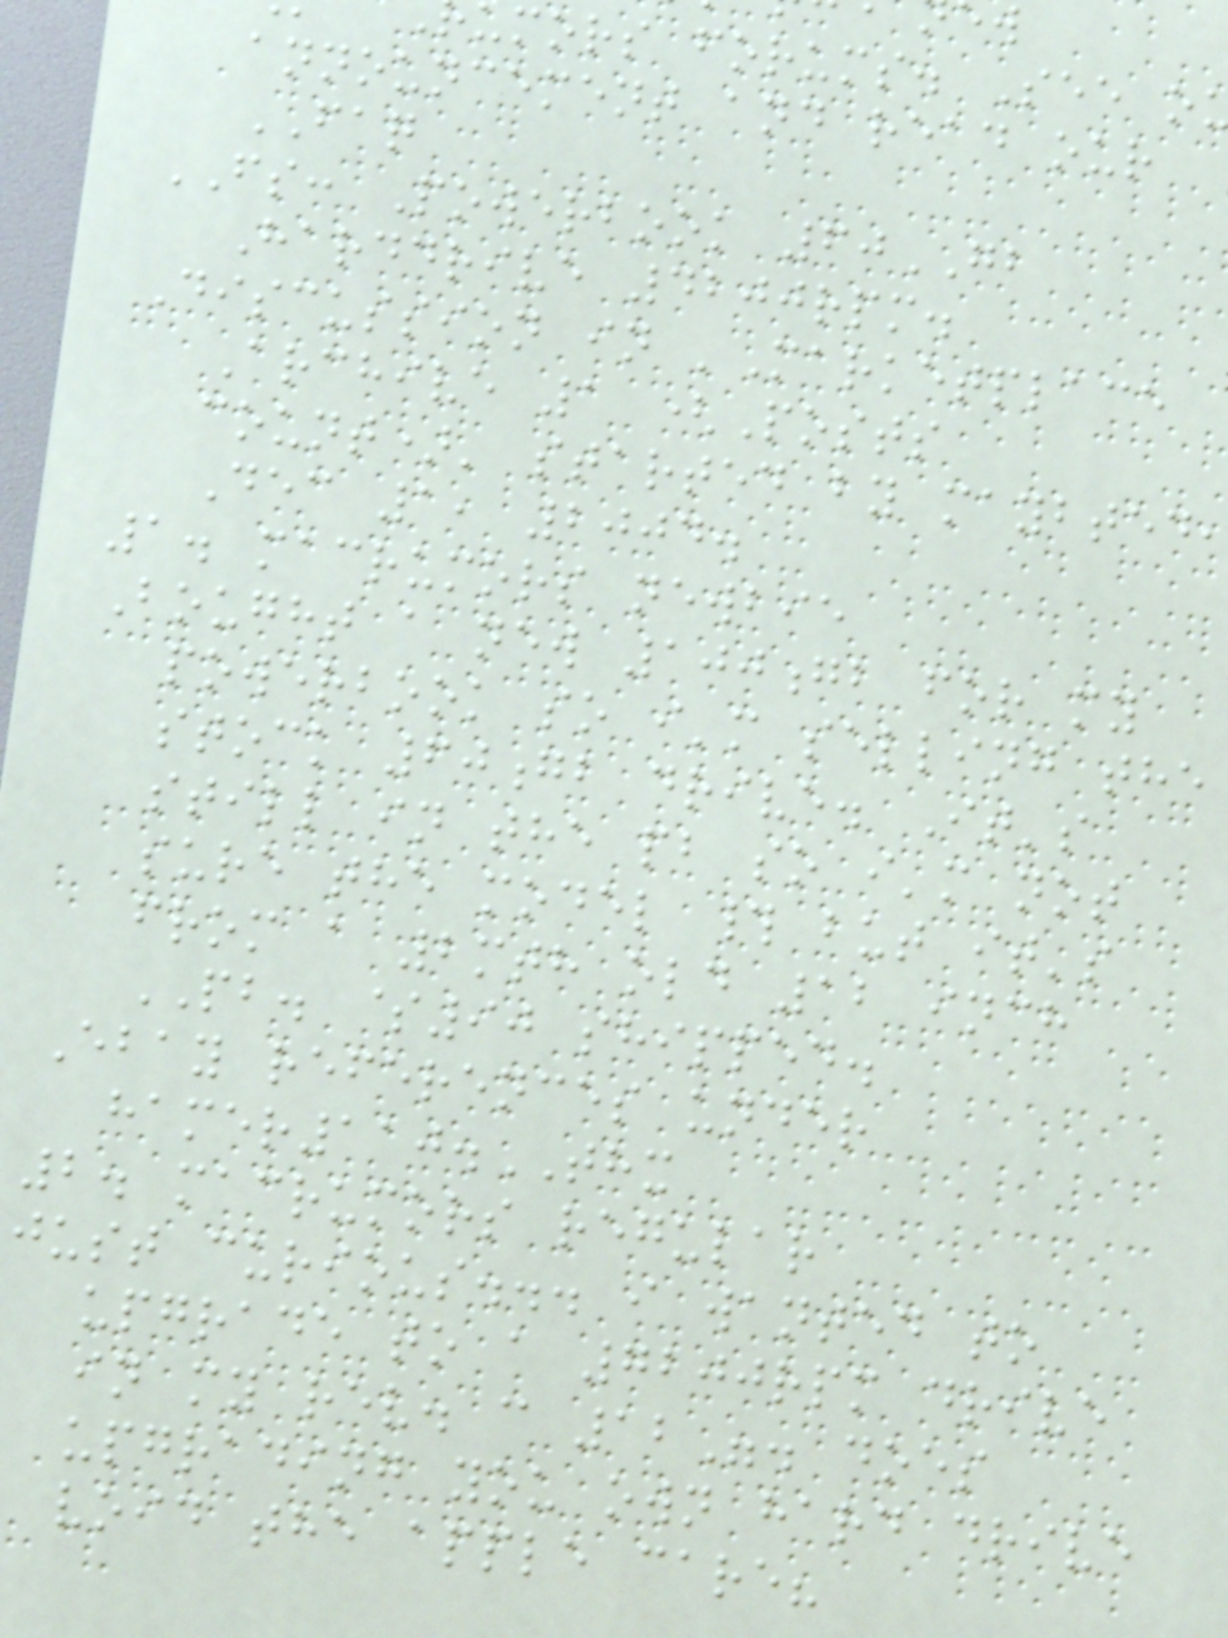mors forums. See o
announcement and read our
FAQ
FS: Powerbook 60GB
Harddrive 4200rpm.
Discussion in 'Marketplace
Archive 1 (Posts
count)' started by maybted
Dec 1, 2004.
1. macrumors newbie
Bought a new 100gb for my
powerbook so i'm selling the
stock 60gb drive. It's
still in the pb so i'm not
sure the model # but it's
from a 2mth old 12 inch
PB. $90 shipped.
Ebay references under
hamer110.THX
2. macrumors regular
just curious... i wanted to
upgrade to a 7200rpm drive
in my rev. c 12". does
upgrading you own hard drive
void the apple care?
